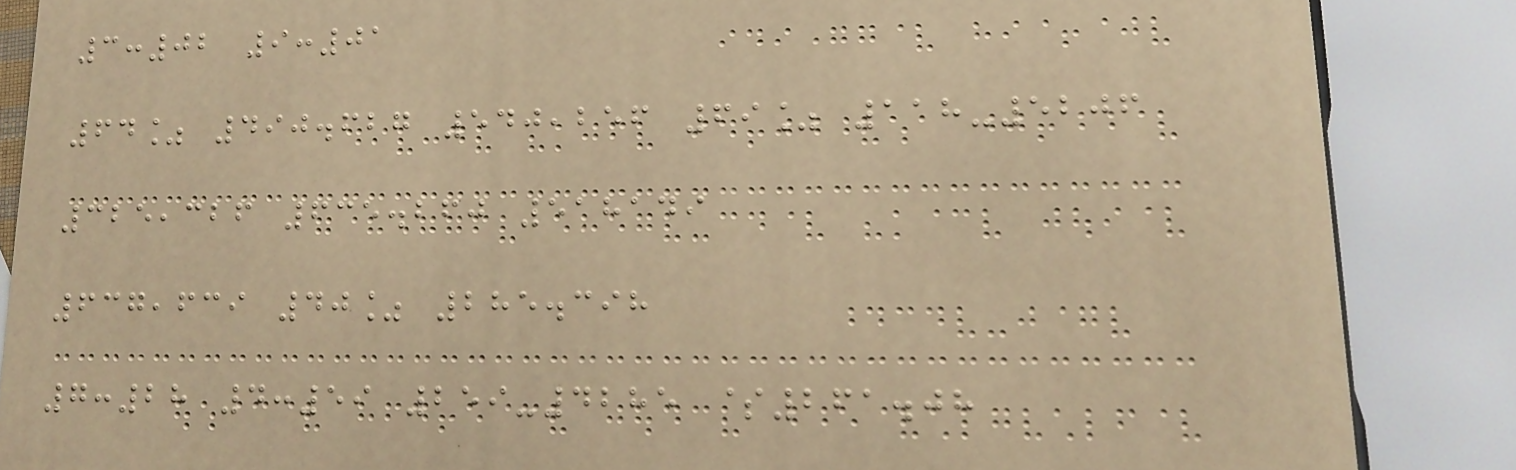3:02 9:01
64% 490.627 540,256 69% 118-5206
325,326 635.260 518149
637,639 40% 285.398
7:28 4:59 259-4285 $261.08
